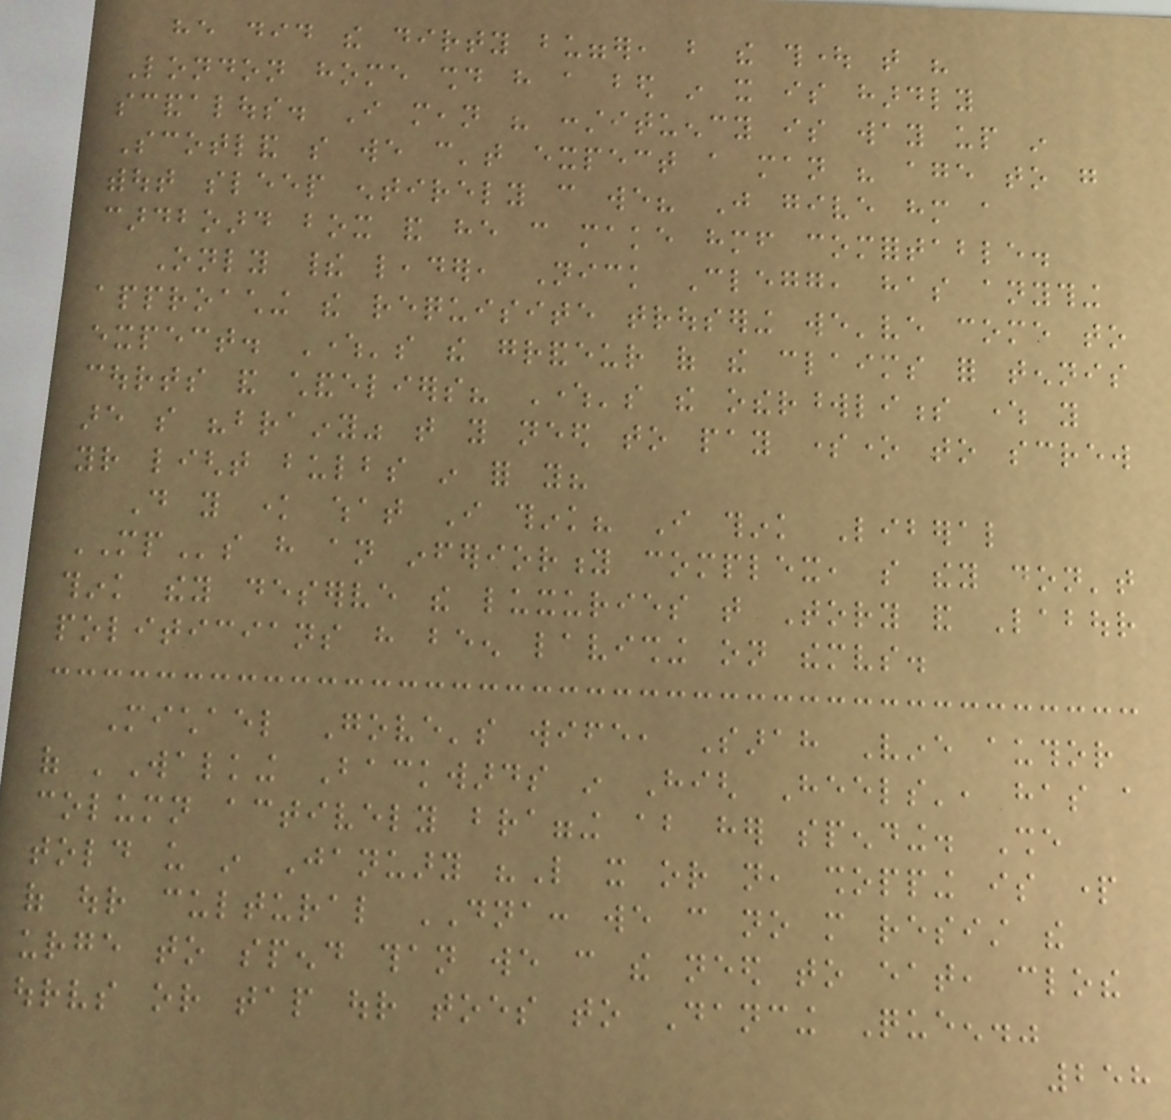he did the dirty bugger, but the thought that his
London home should have a bed in it is hardly
scandalous. I mean his constituency is way up in
Scotland so we can't expect a man his age to go
without sleep entirely can we? Just give him a
cardboard box and he can make himself comfortable.
Only their leader, Nick Clegg, has anything
approaching the requisite trousering we've come to
expect. Where's the grandeur of the claims for tennis
courts and chandeliers? Where's the otherwordliness where you
are so "brainy" that you need to pay someone to screw
your light bulbs in for you?
Do you know what I think? I think Liberal
MPs have an inferiority complex, so they don't
think they deserve the luxuries that Tory and Labour
politicians have been lavishing on themselves.
Michael Gove's wife, Sarah Vine author
of 'Walking Backwards in High Heels', has a
column actively bragging about her spending. She
told us in January "Like it or not, shopping is part
of our cultural DNA: we can no more resist the
urge to spend than we can the need to eat, clothe
ourselves or tap our toes to Dancing Queen."
258
